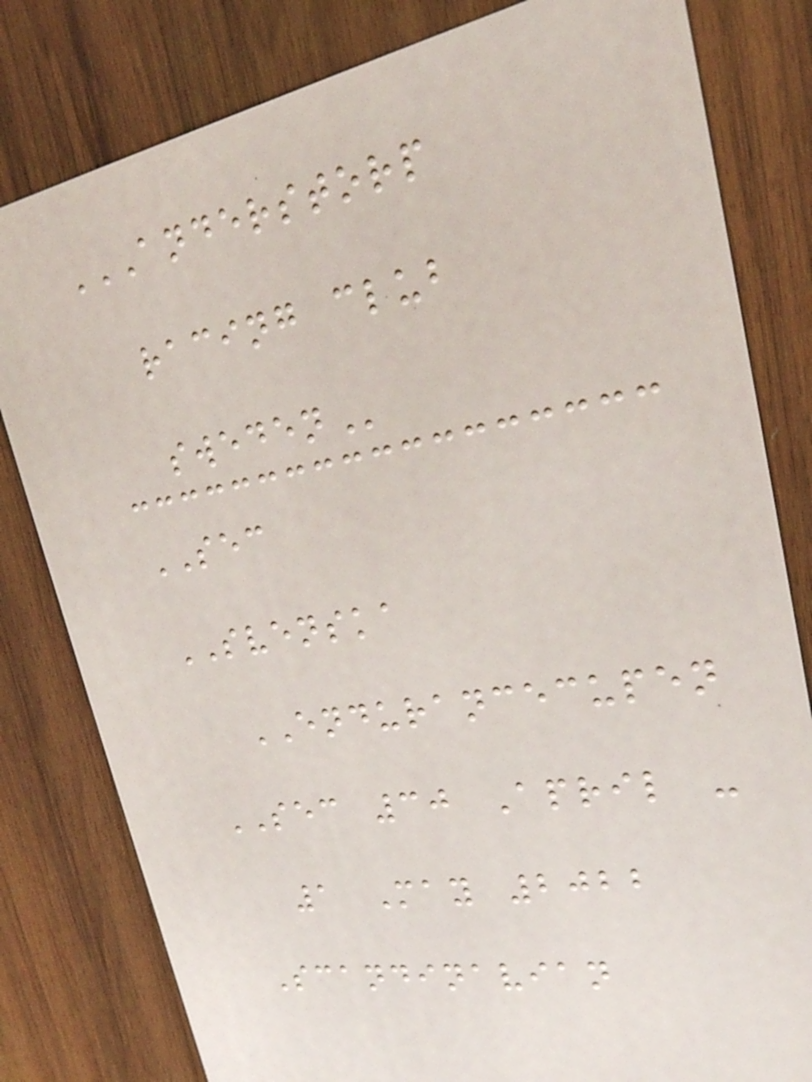ANDERSTORP
RACING CLUB
SWEDEN
SEC
SVENSKA
ENDURANCECUPEN
SEC 30 April -
1 May 2022
Scandinavian
